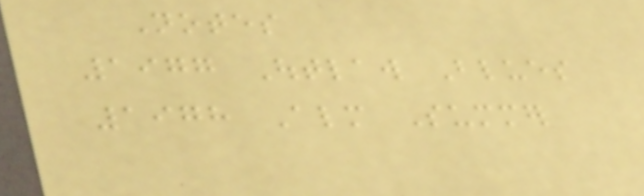Notes
1977 Outlaw Blues
1978 Almost Summer
